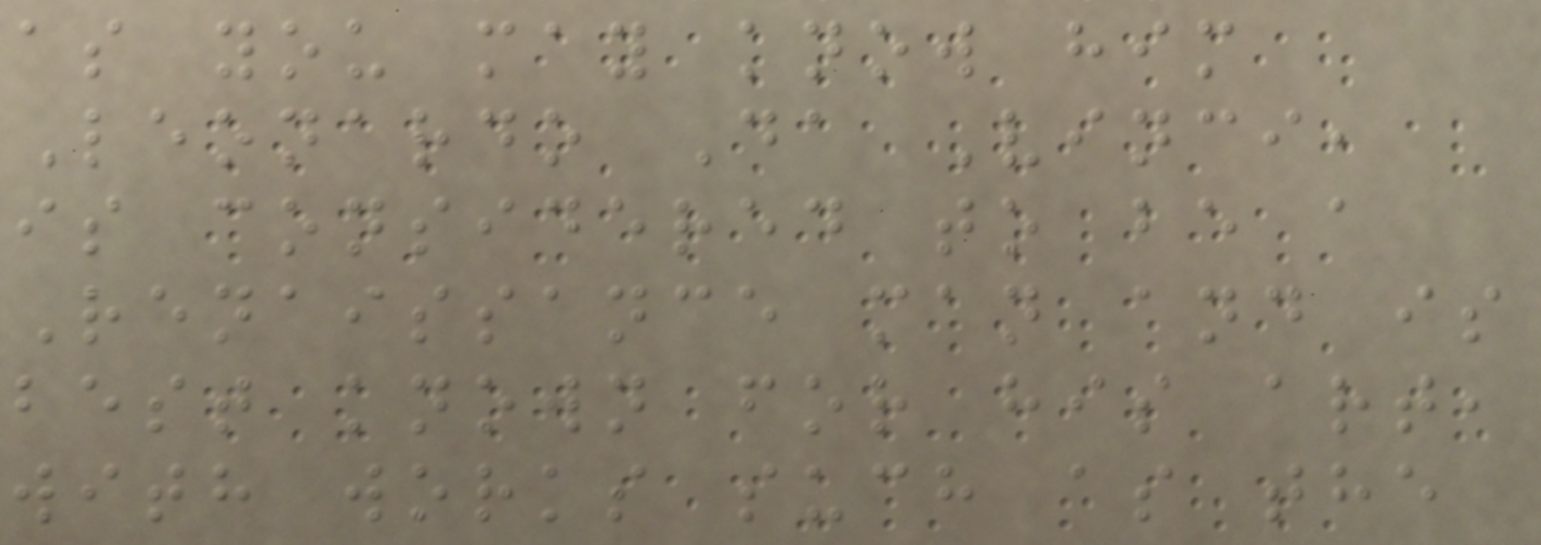as you may know him
Leonardo Da Vinci,
is considered to be a
Renaissance man and is
best known for his art,
with works such as the
